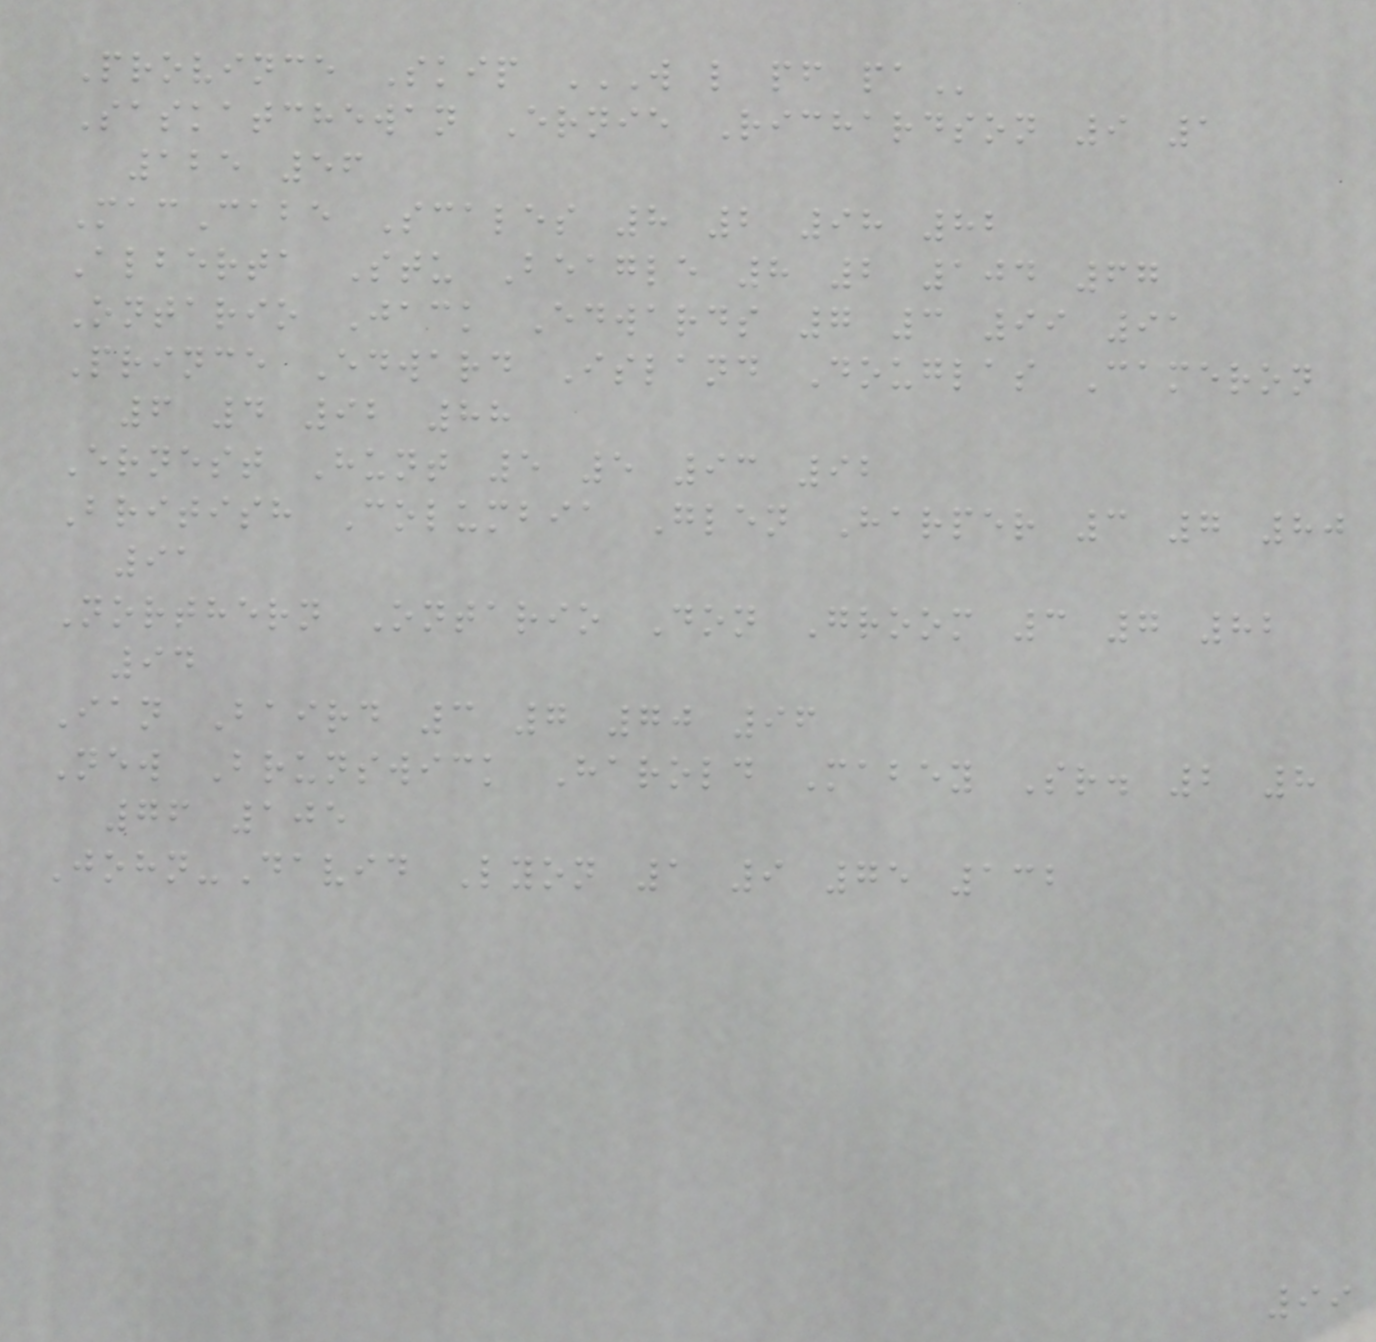Province Skip W L PF PA
Saskatchewan Ernie Richardson 9 1
125 56
MacCabe Scales 8 2 98 82
Alberta Stu Beagle 8 2 104 67
Ontario Jack Edwards 7 3 99 91
Prince Edward Island Douglas Cameron
6 4 92 88
Ernest Hunt 5 5 93 92
British Columbia Glen Harper 3 7 80
91
Northern Ontario Don Groom 3 7 82
94
Ian Baird 3 7 70 96
New Brunswick Harold Mabey Sr. 2 8
76 105
John-David Lyon 1 9 75 132
99
